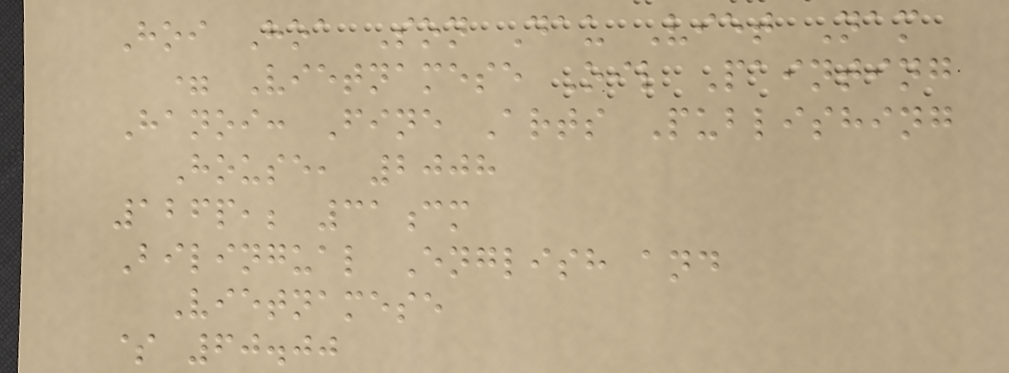Hoi Hoa Son Dau Viet Nam
= Vietnamese Oil Painting
Hanoi: Fine Arts Publishing
House, 2008
126p,; 31cm
Bilingual English and
Vietnamese
$ 60.00
